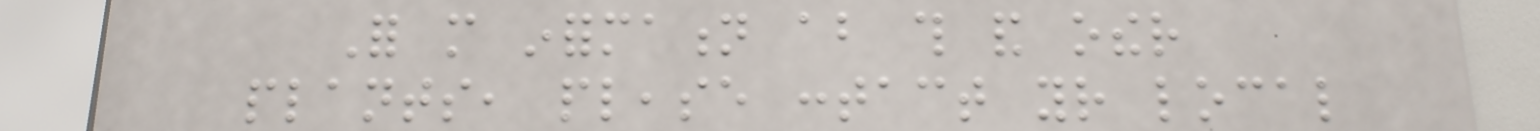For more information about this and other
plants, please contact your local
